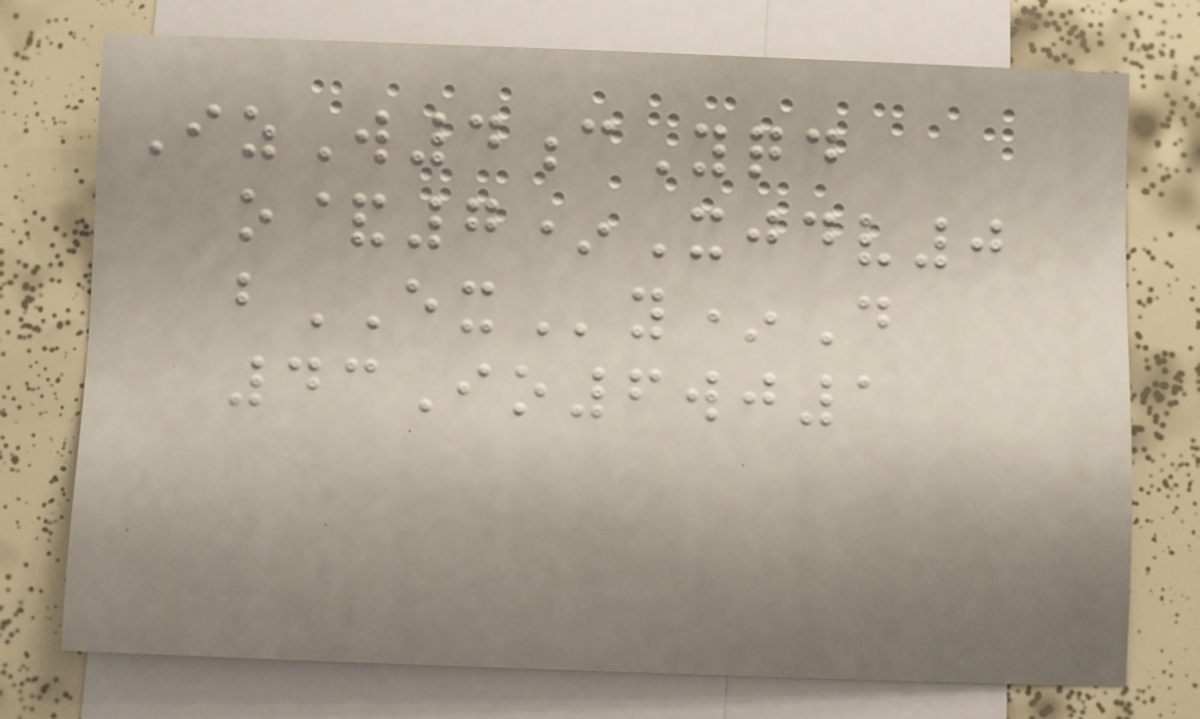IzW4cYqd
o&7*Xjdv0
bEXy*D
43Io6wj1
